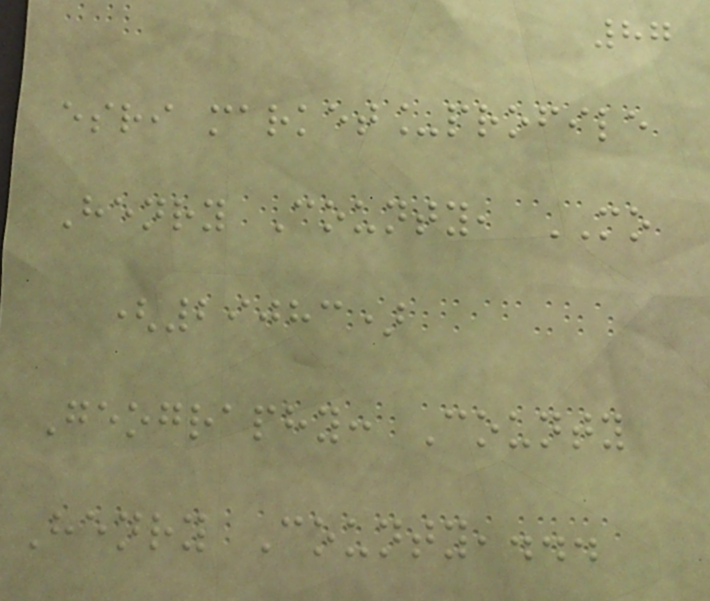87
esri market_profile
Henry County, MO
(29083)
Geography: County
Henry County,...
